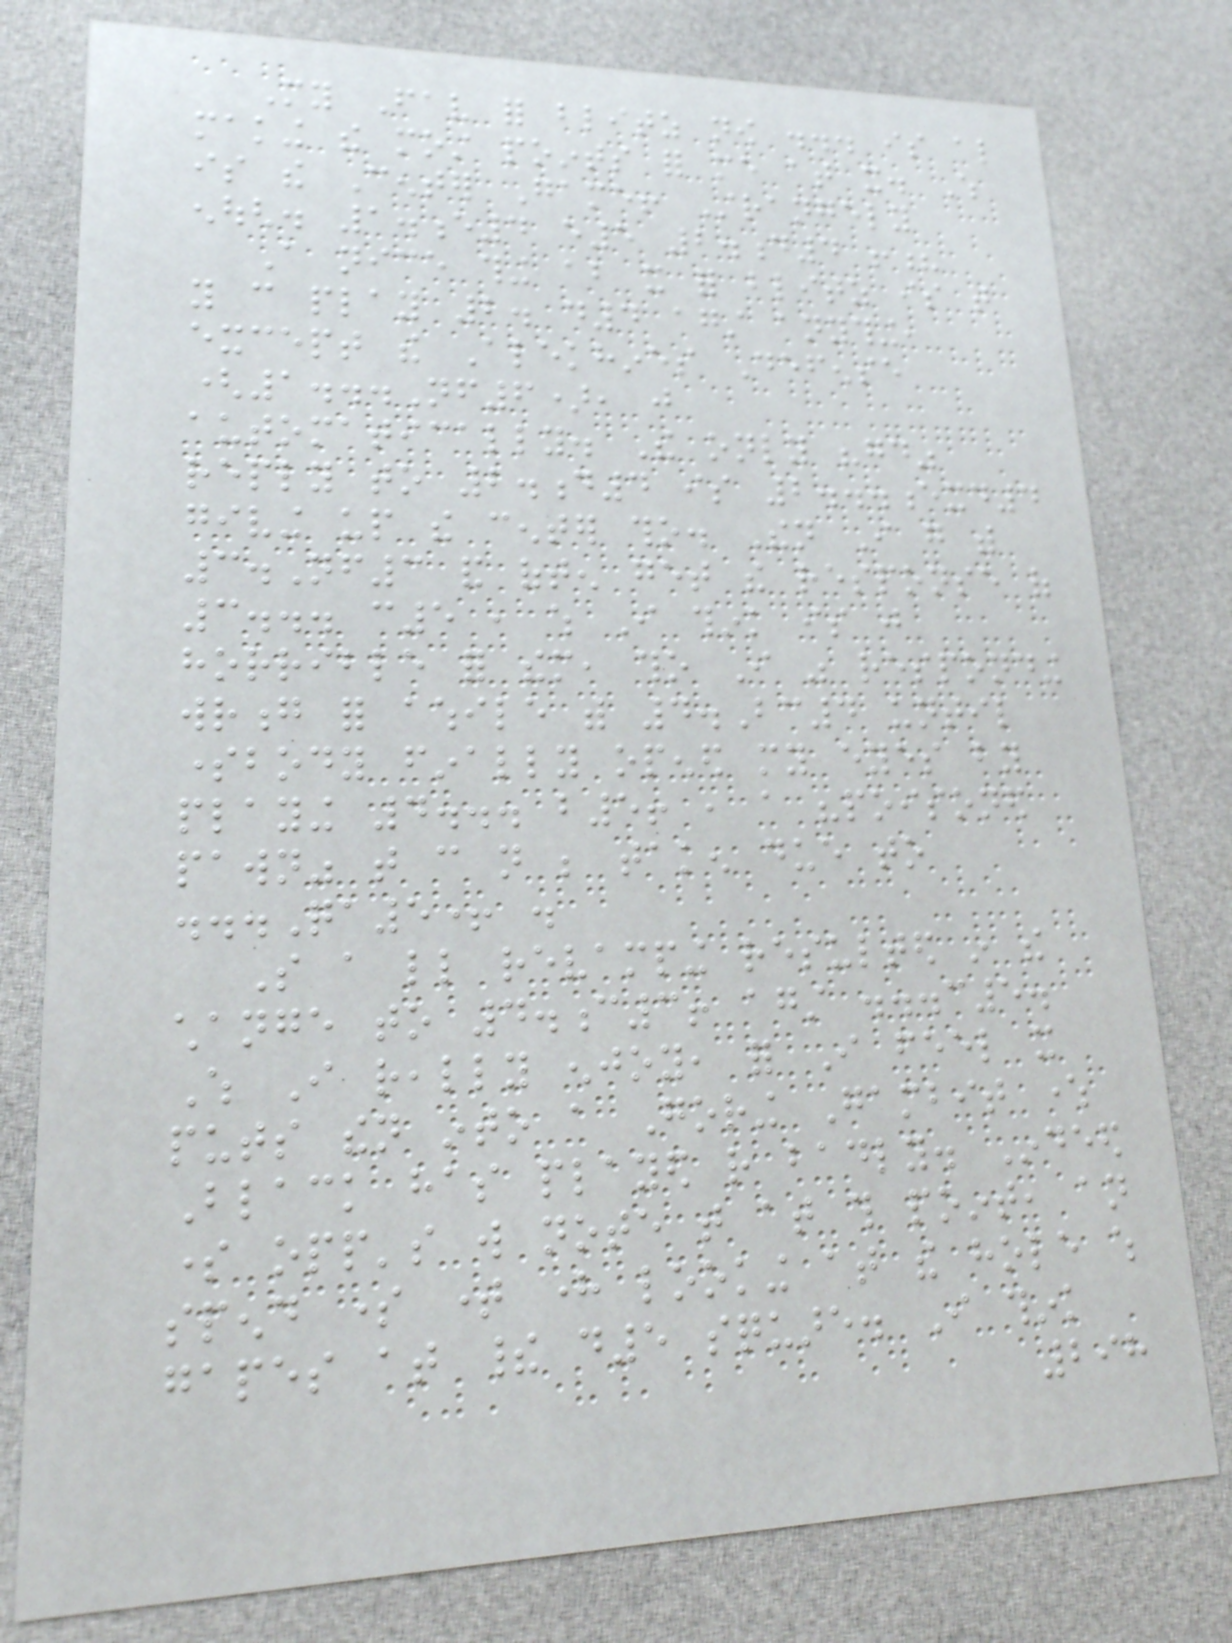My Fav for blitz now ... is also
making the most points for me at it. Which
is the Center Game! Strangely
enough. 1.e4 e5 2.d4 !?
A nice thing about it for blitz is that
you can play 2. d4 against anything,
except the Alekhines Defense
(1...Nf6), just
automatically. The only "good"
reply to 2.d4 is 2...exd4
giving up the center tho. Then I go with
3.Nf3 and often get the response of
3... c5 , which I think is just
horrible for them, tho I was responding
wrong for awhile with 4.Bc4 until
somebody finally opened my eyes by
playing 4... b5! , a "poisoned
pawn" that can not be taken due to
...Qa5+ .
So a little revamping resulted in the
change to 4.c3! against ...c5.
Which I really enjoy, for I feel it
puts then into a Goring Gambit where
Black has played rather badly. Indeed
some opp's will note that at this point, an
spend some time here looking at the hole which
gapes at their d5 square. I think
298
